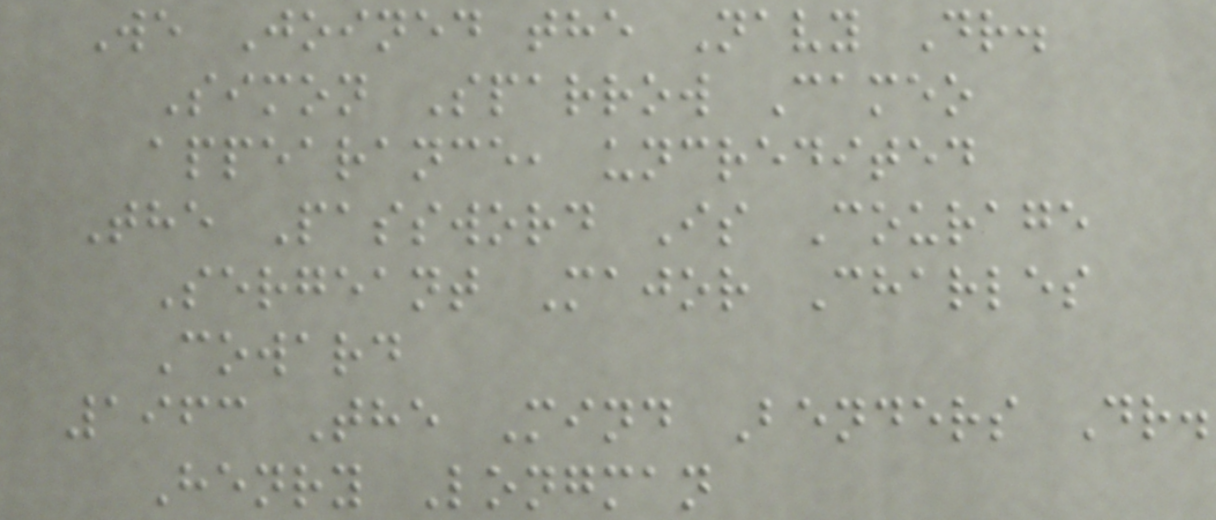We Joined the Navy Dr.
Simon Sparrow Cameo
appearance, uncredited
The Password Is Courage
Sergeant Major Charles
Coward
1963 The Mind Benders Dr.
Henry Longman
